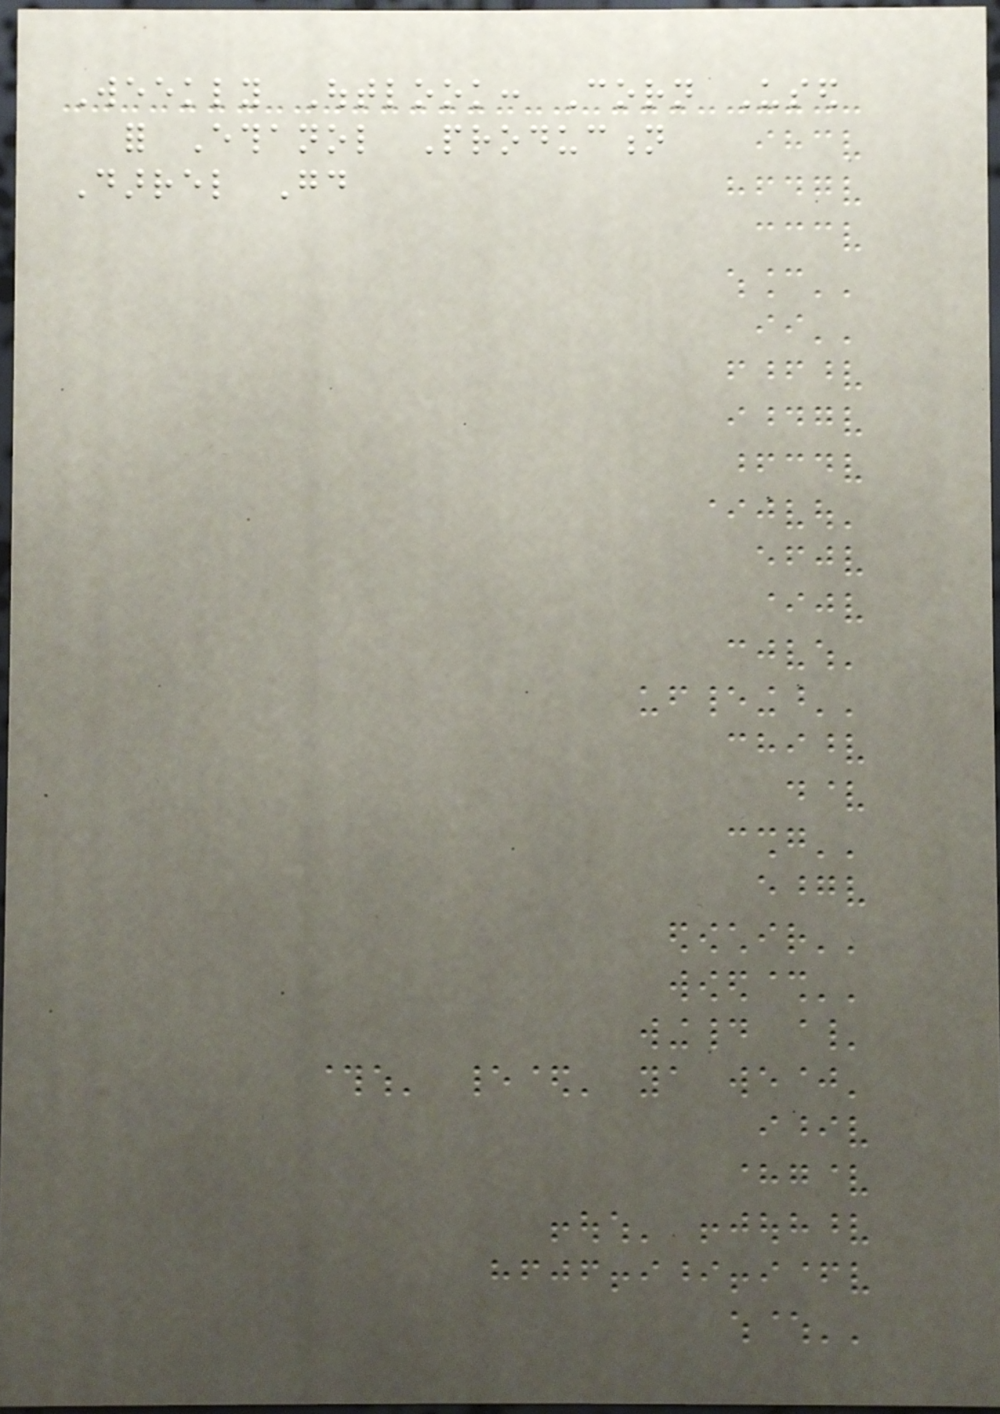Weekly Outlook: Corn Used
for Ethanol Production
Darrel Good
